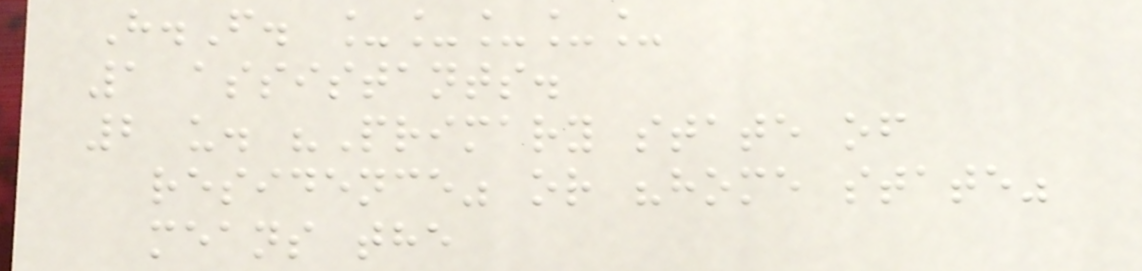H.F. _____
1 assistants.
2 u. "Primary state of
residence" or "home state"
means the
